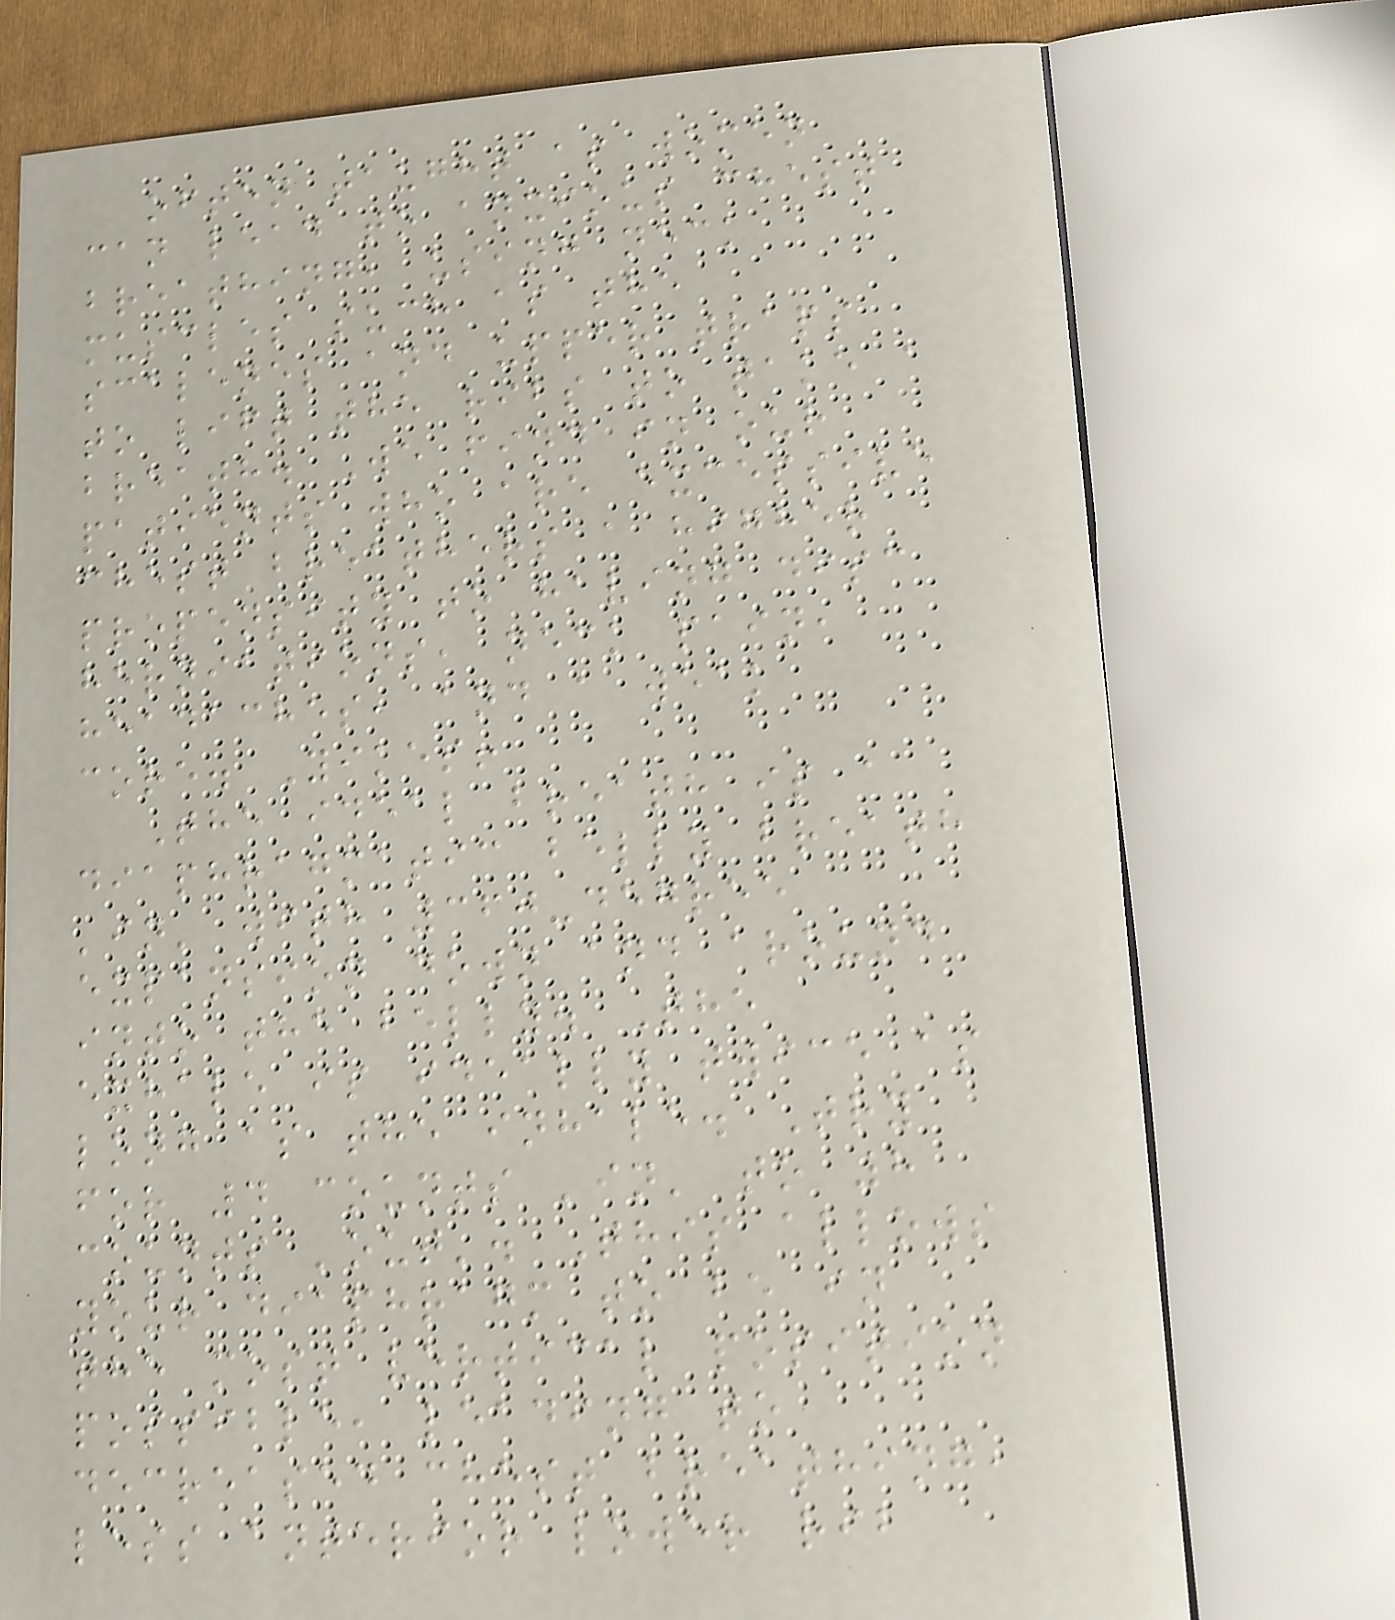often taught as women
can lead to anxious chest
breathing, using neck
muscles such as the
scalenes and upper traps
to lift the ribs to take a
breath. We find in our
patients who are excessive
chest breathers a higher
propensity to having disc
herniations, neck pain,
headaches, and a weak
core. Yikes!
The ideal breath is a
diaphragmatic belly breath
'in' with 360-degree
expansion down and around
into the belly. The
exhale is ideally twice as
long as the inhale. Try
for 4 counts 'in' to 8
counts 'out'. This allows
your diaphragm to be in
the most vertical position
possible, leading to
decreased chest breathing,
less anterior lower rib
